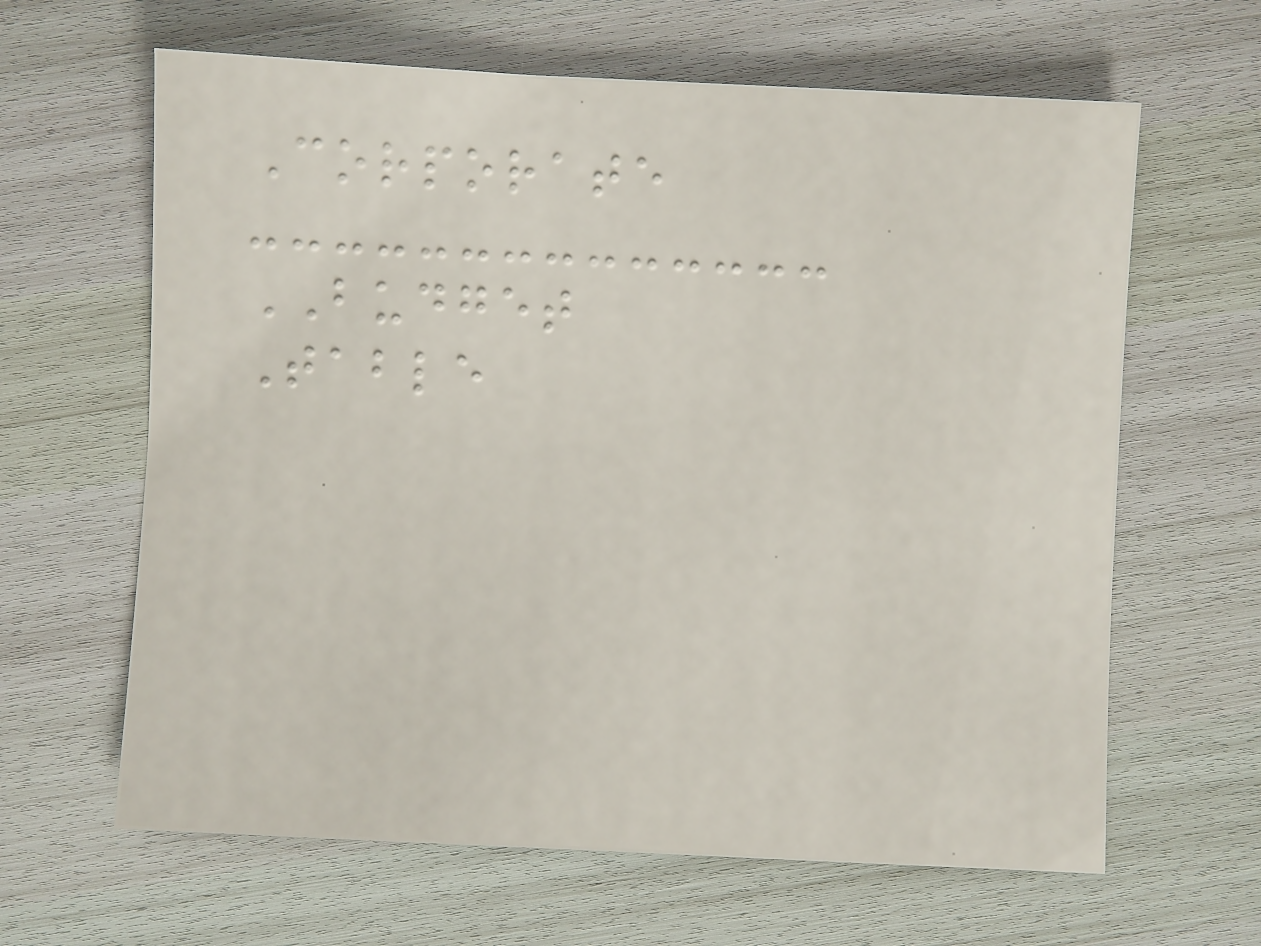Corporate
BUDGET
Table
